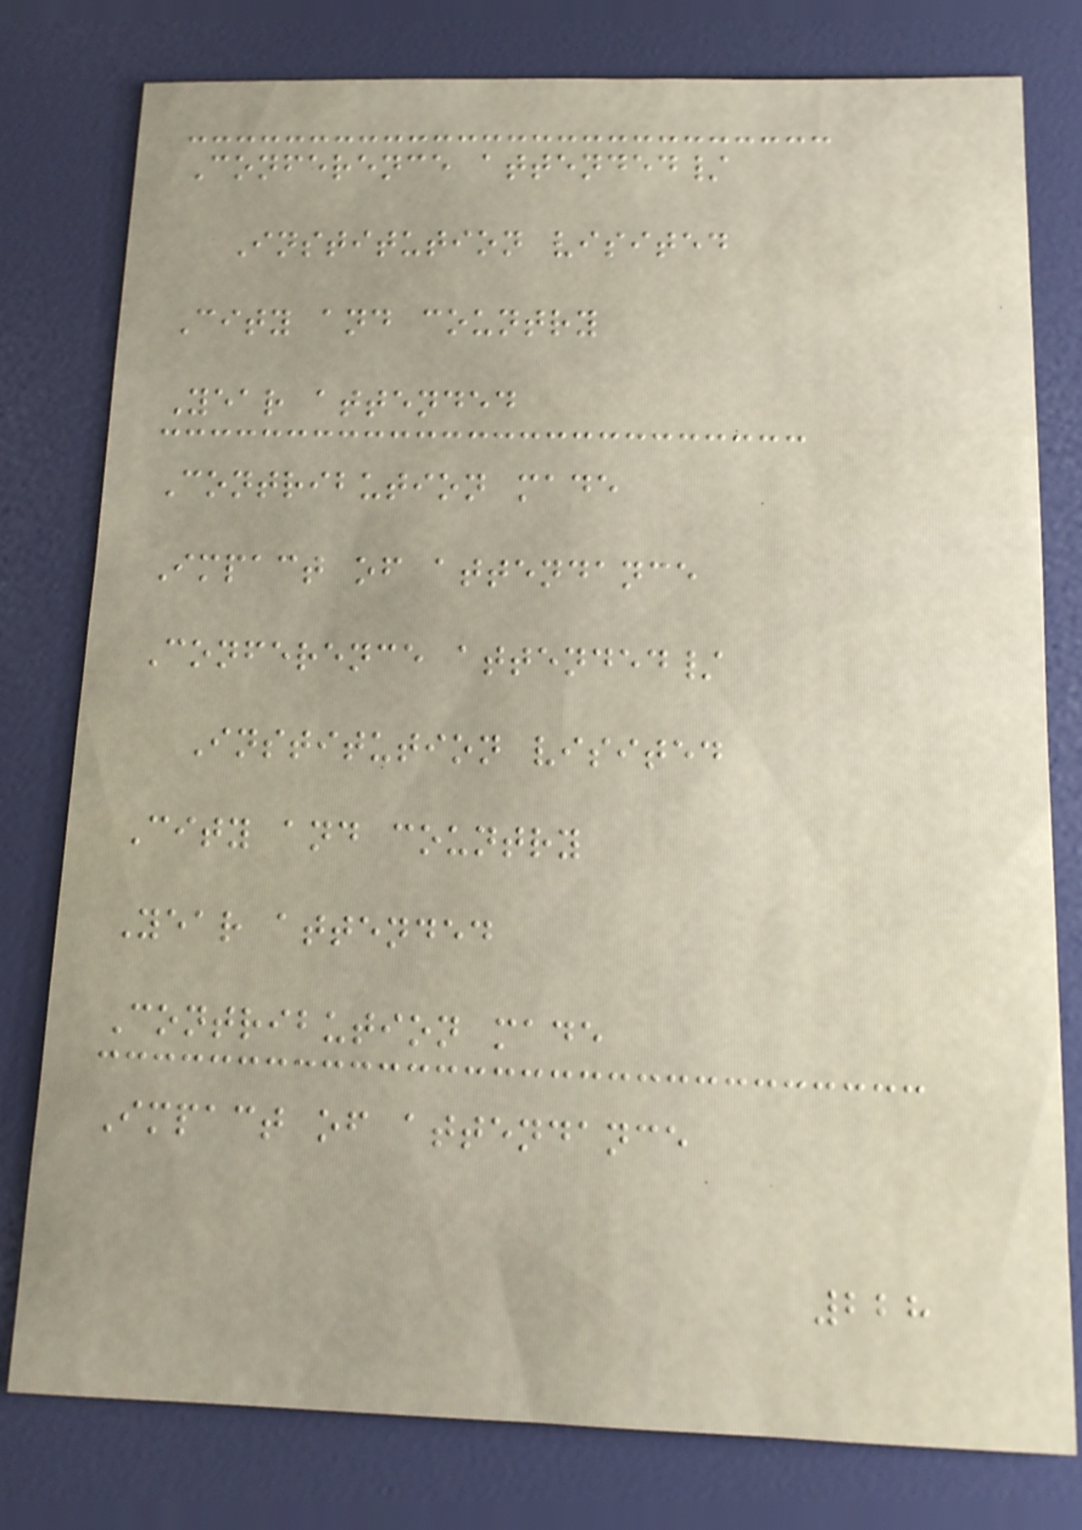Conference attended/
Institution visited
City and country
Year attended
Contribution made
Impact of attendance
Conference attended/
Institution visited
City and country
Year attended
Contribution made
Impact of attendance
228
